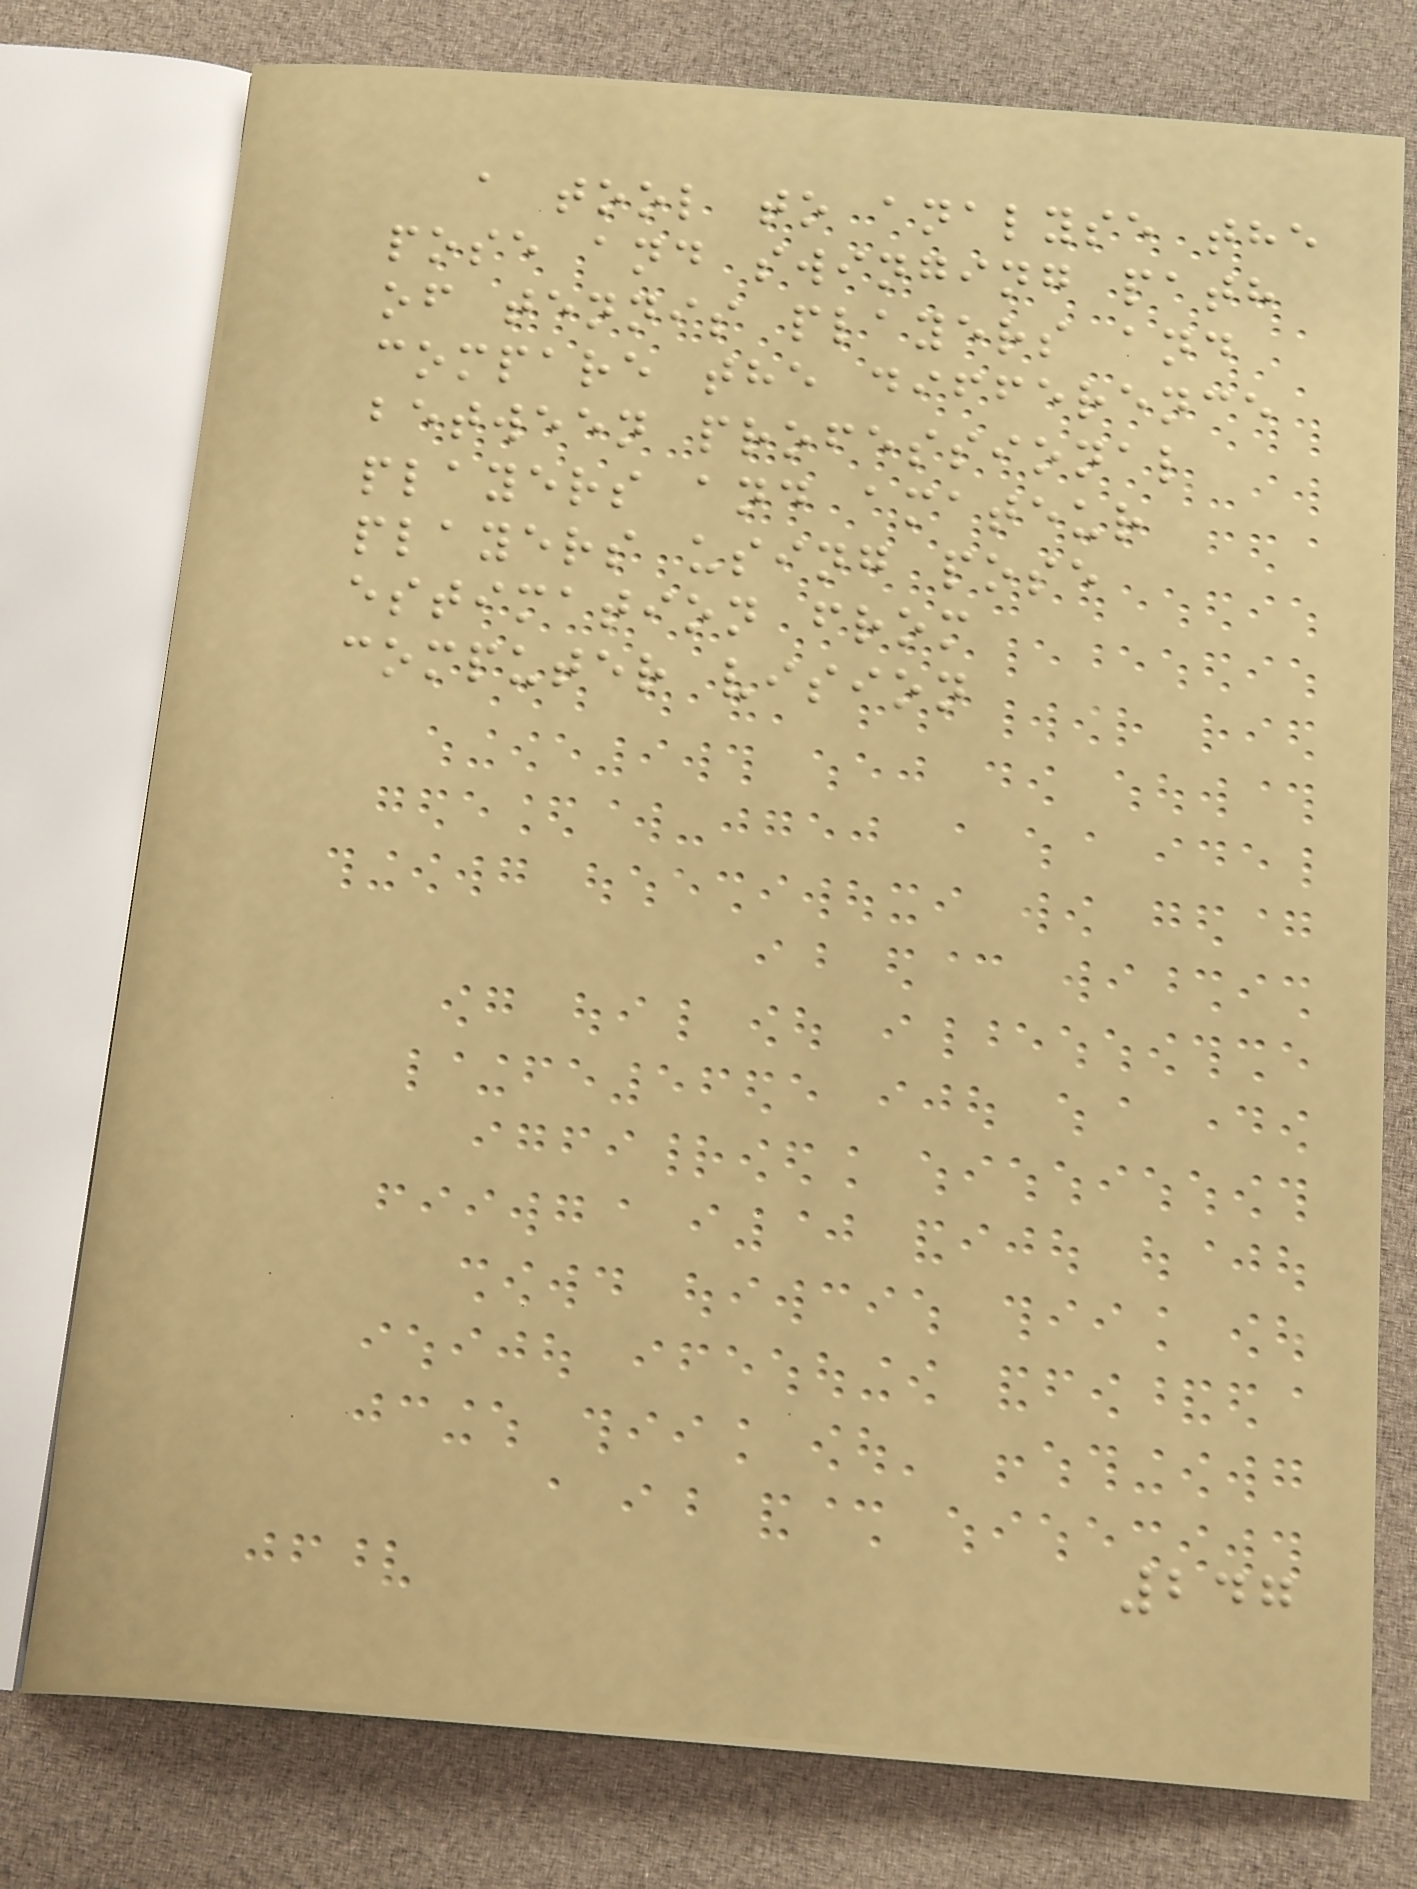a tool to analyse the
pose and swinging path
of tennis players and
compare the difference
between professional
players and amateur
players using pose
estimation from
computer vision
247
